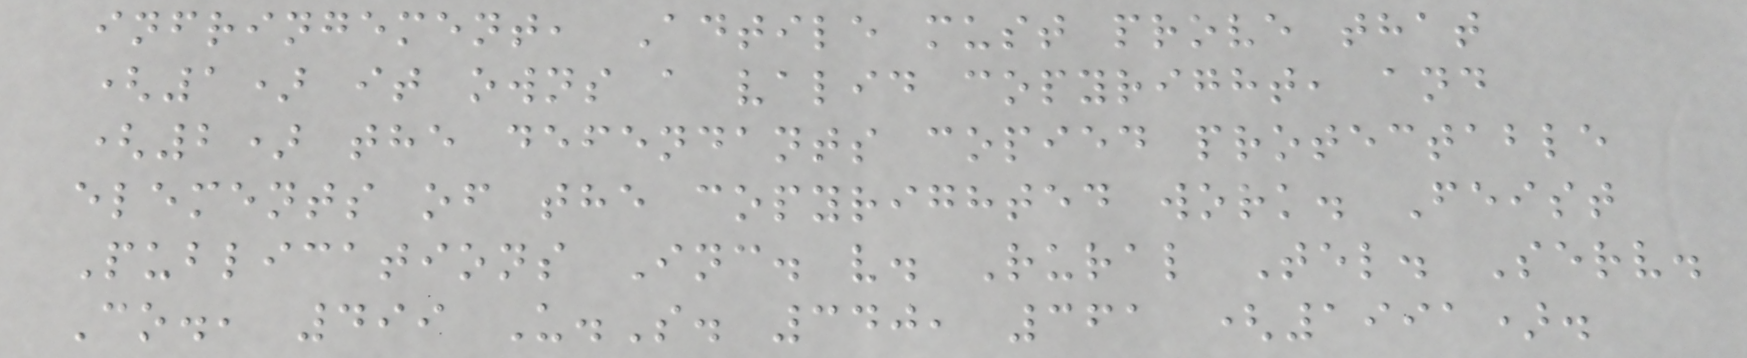infringement, Adtile must prove that
(1) it owns a valid copyright, and
(2) the defendants copied protectable
elements of the copyrighted work. Feist
Publications Inc. v. Rural Tel. Serv.
Co., 499 U.S. 340, 361 (1991).
